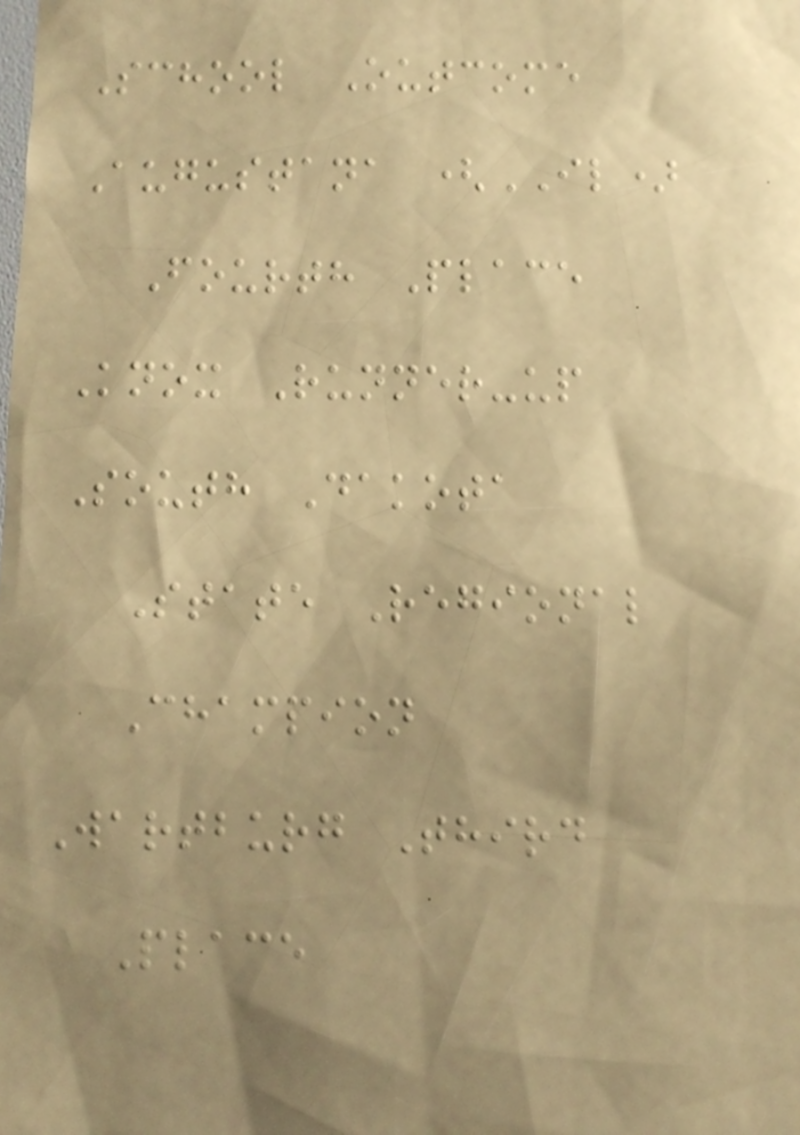School Outcome
Augustana (IL)
Fourth Place
Knox Runner-up
South Dakota
State Regional
Champion
Wartburg Third
Place
